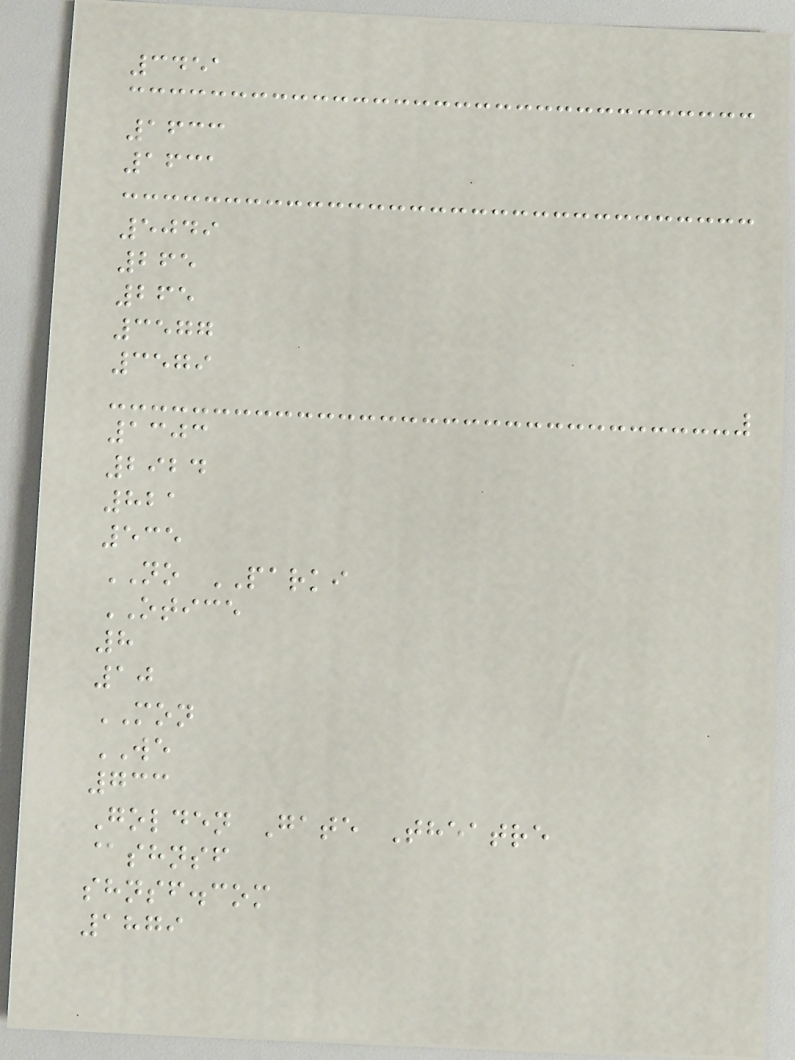3451
1633
1631
5049
265
265
3577
3579
1303
2924
821
535
NO PARKI
OTICE
8
10
MON
WE
733
Golden Gate Theatre
@shnsf
shnsf.com
1879
